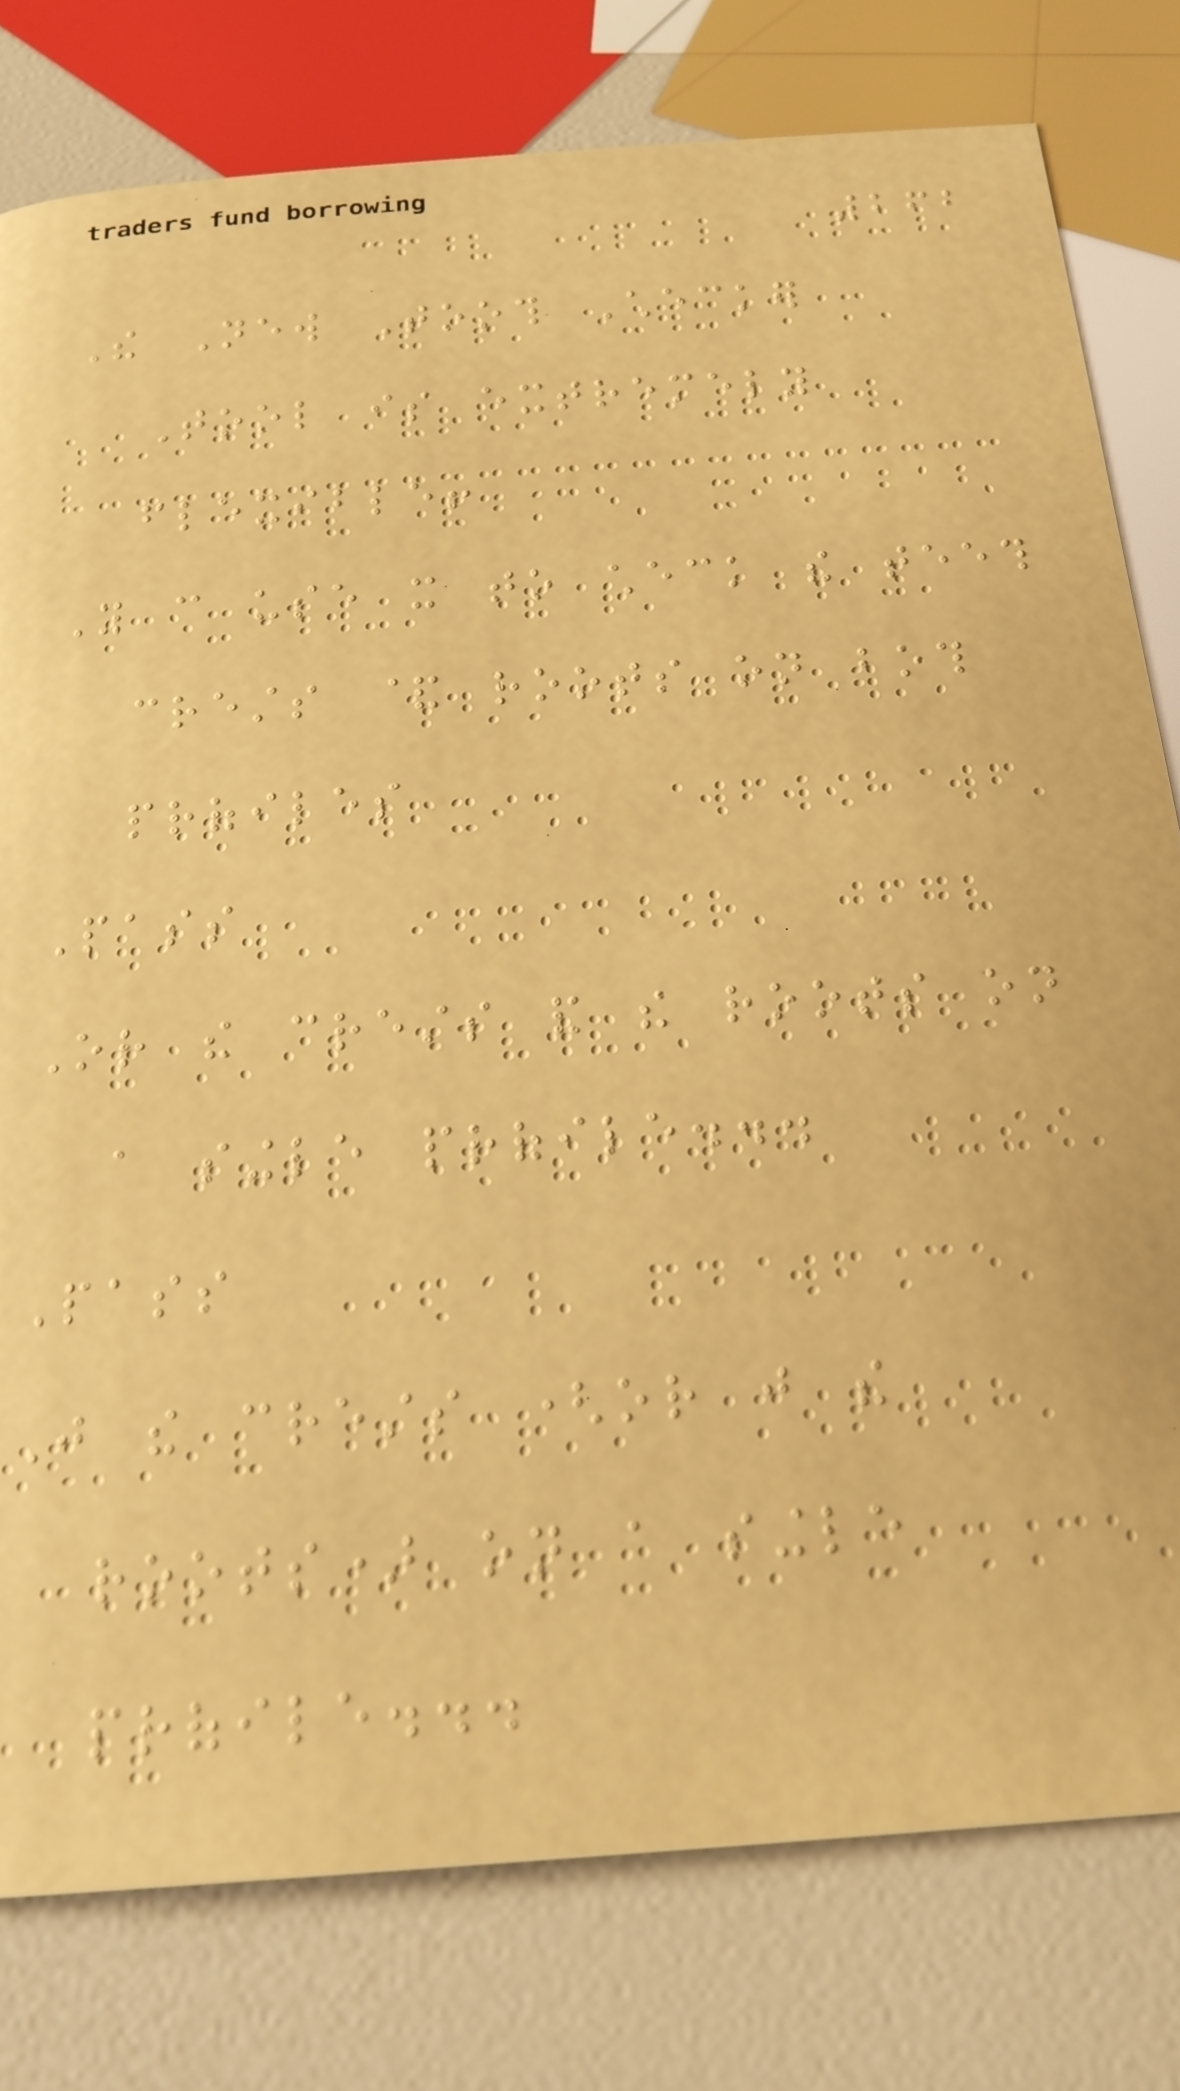262
The New Tooth Checker
Tool is extremely
flexible!
You can use it to check the teeth
crests & roots on both
profiles
Pass
Or the crests and the roots on
a single profile...
Pass
Just the crests (or just the
roots) on a single
profile...
